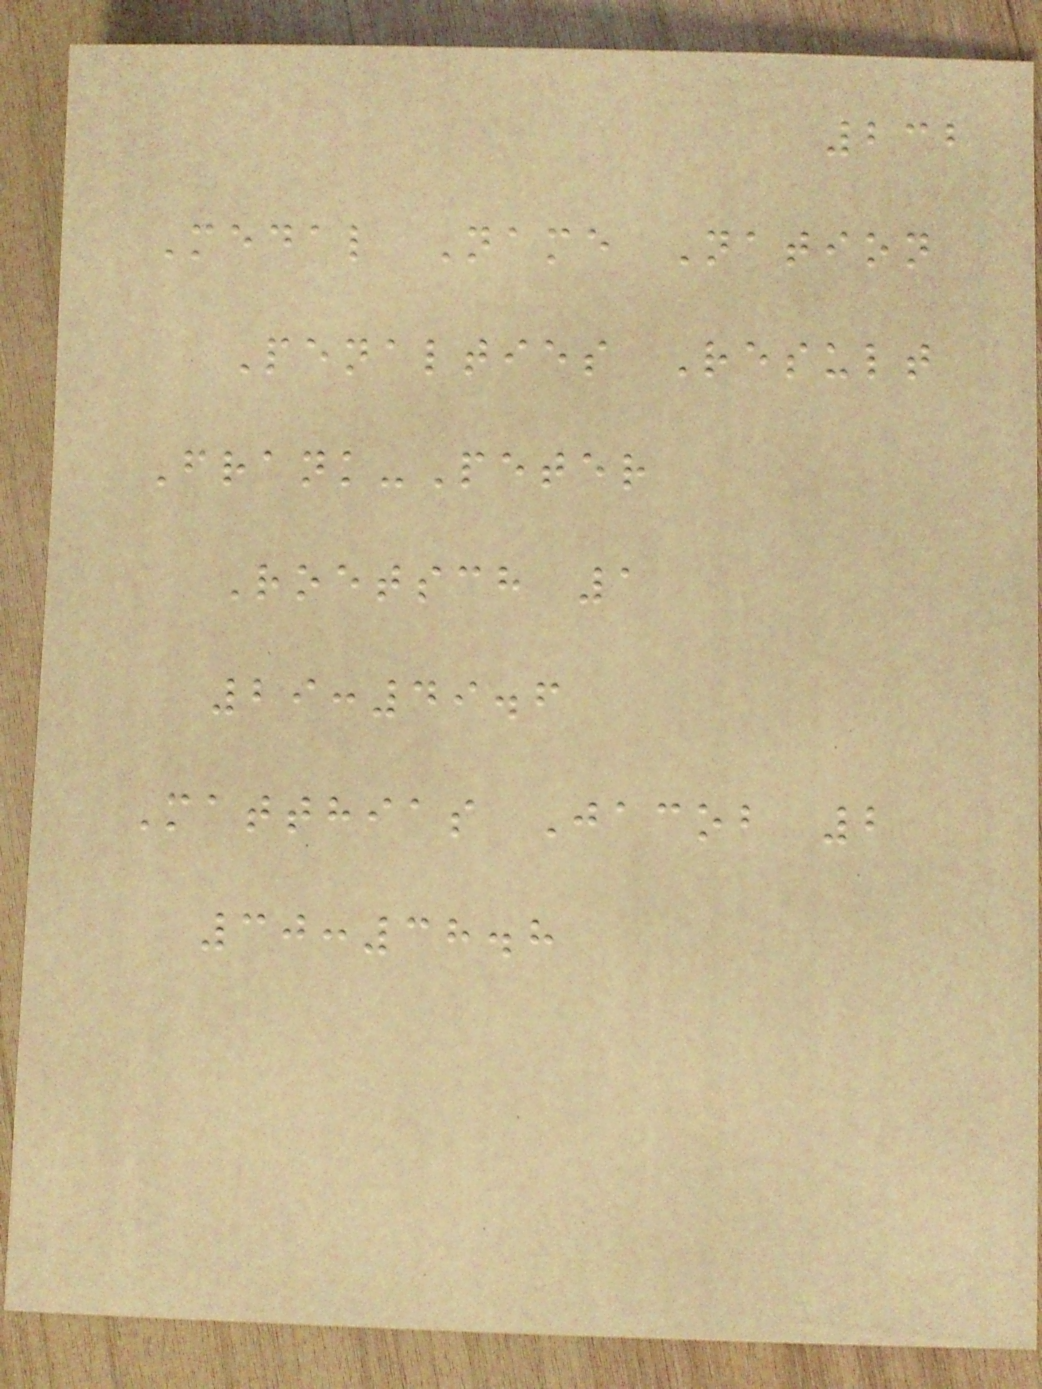232
Medal Name Nation
Penalties Result
Frank-Peter
Roetsch 1
29:49.6
Matthias Jacob 2
30:38.8
